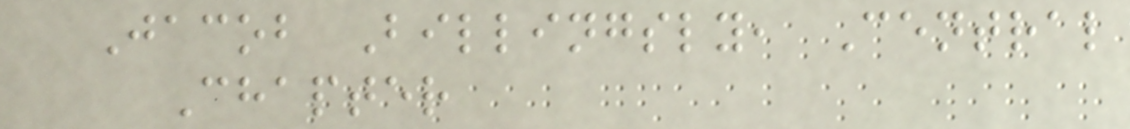Jacob Billingsly, Central
Chapter
